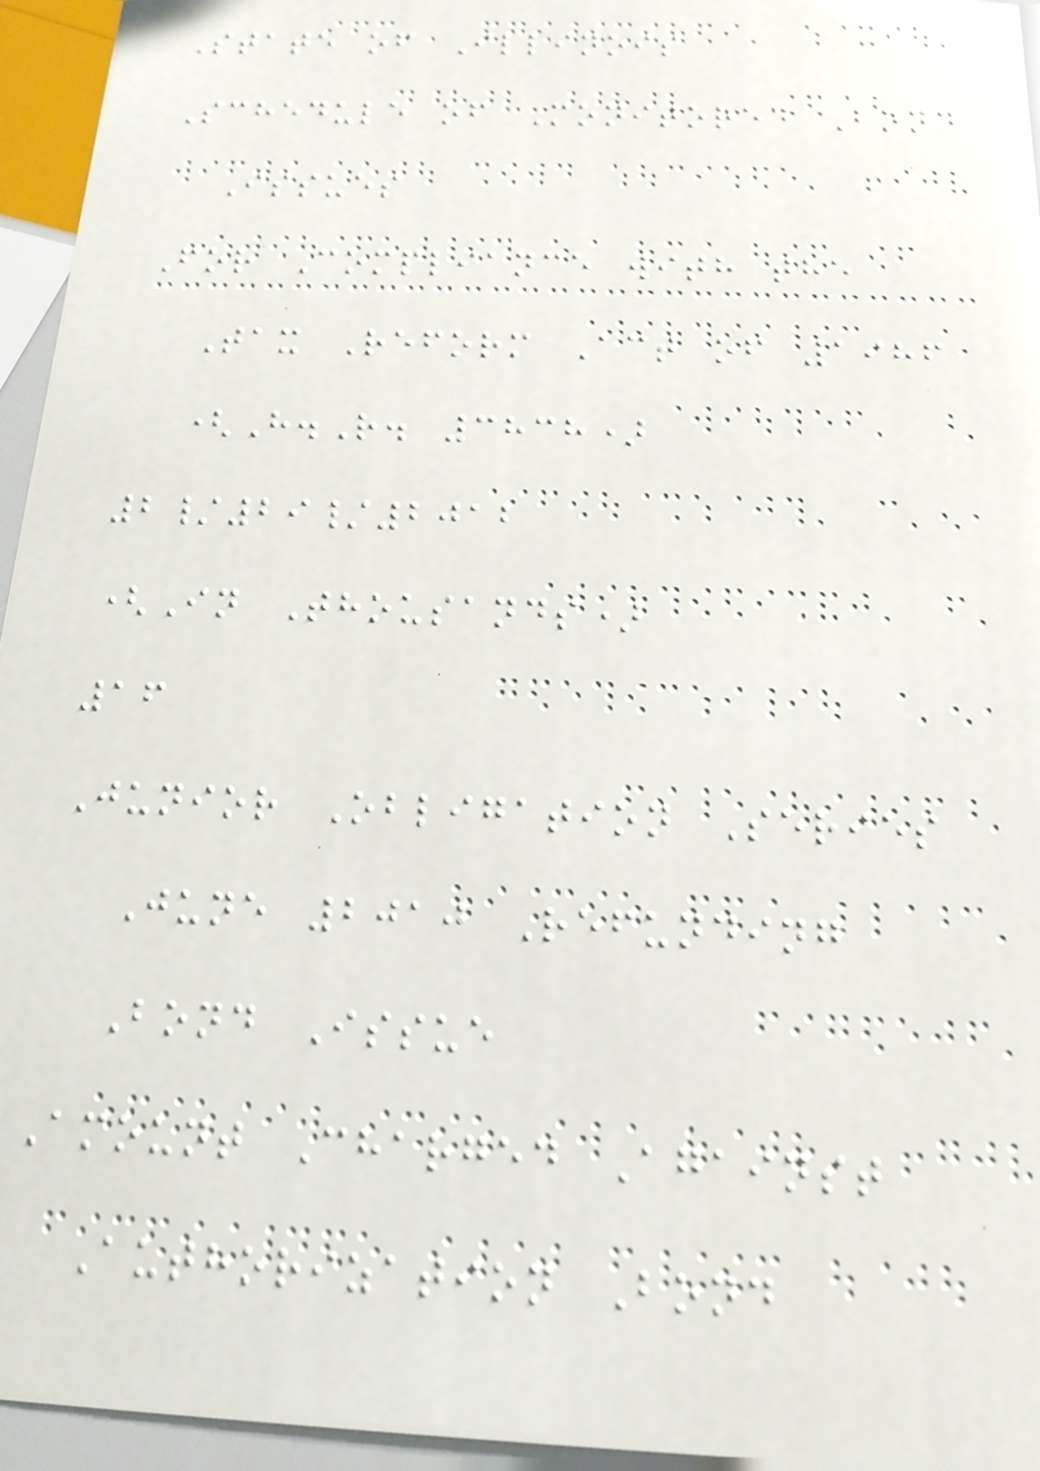State of Illinois
Schedule of Monitored Bond
Issues
For Compliance with the
Tax Reform Act of 1986
(H.R. 3838)
2/29/2012
(In Thousands)
16
Junior Obligation Series
June 2010 Refunding
Bond Issue
Amount Charged Against
Authorization Bond
